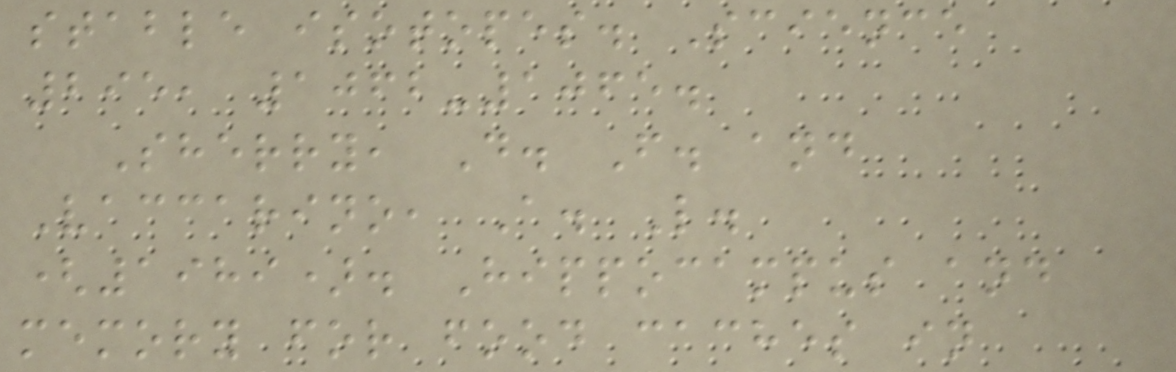stable isotopes. Science
295, 1062-1065.
Sherry, D. F. and
Vaccarino, A. L.
(1989). Hippocampus and
memory for food caches in
